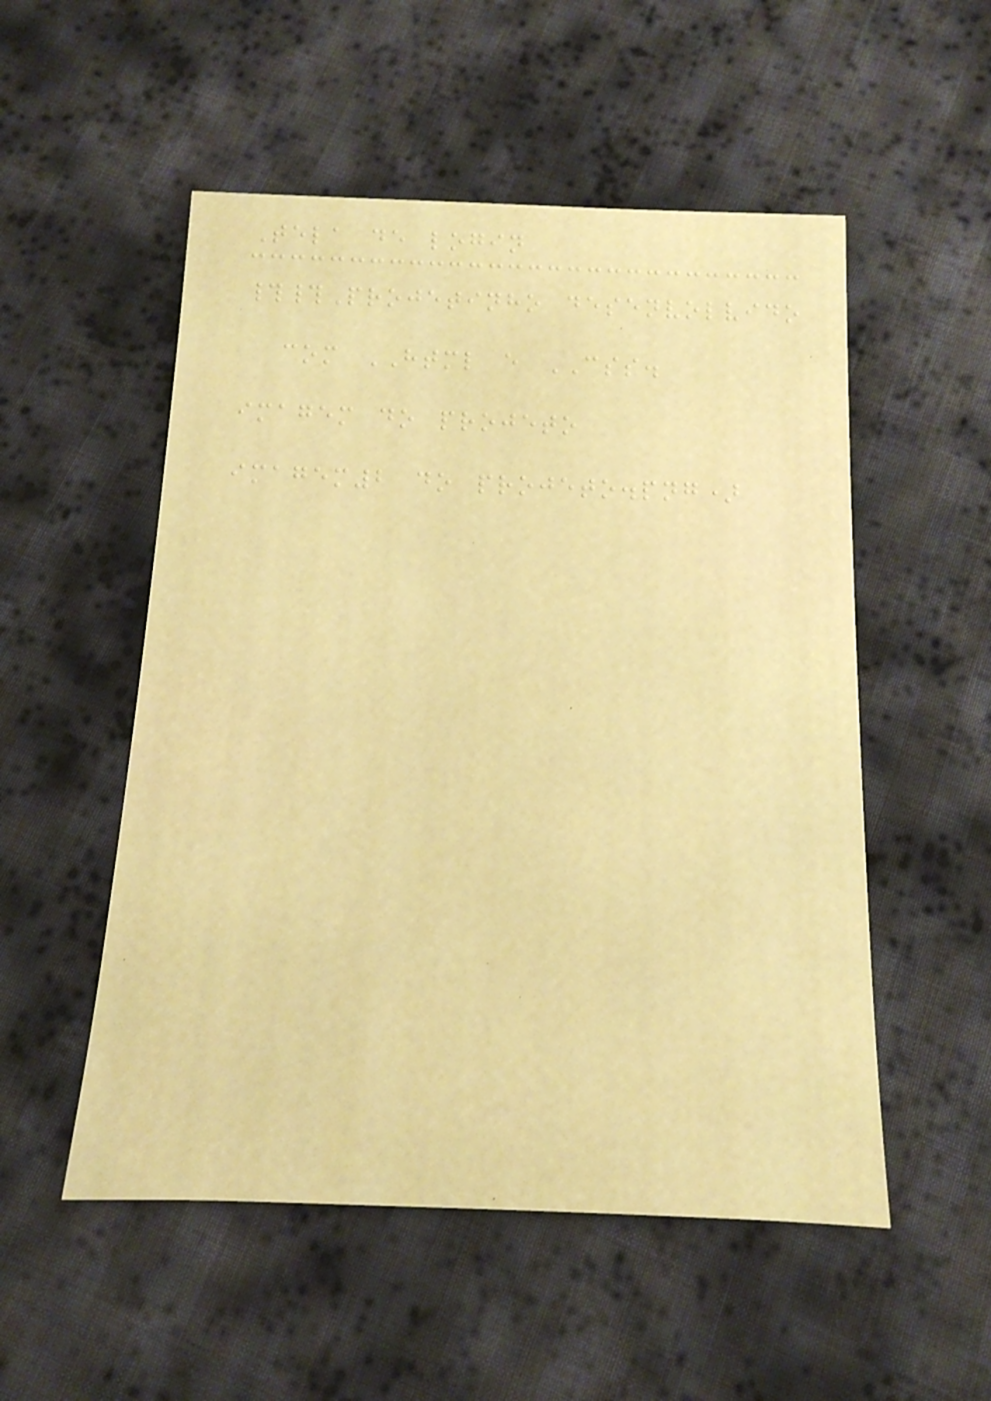Tela de login
##Projetinho desenvolvido
com HTML e CSS.
imagem do projeto
imagem2 do projeto.png)
